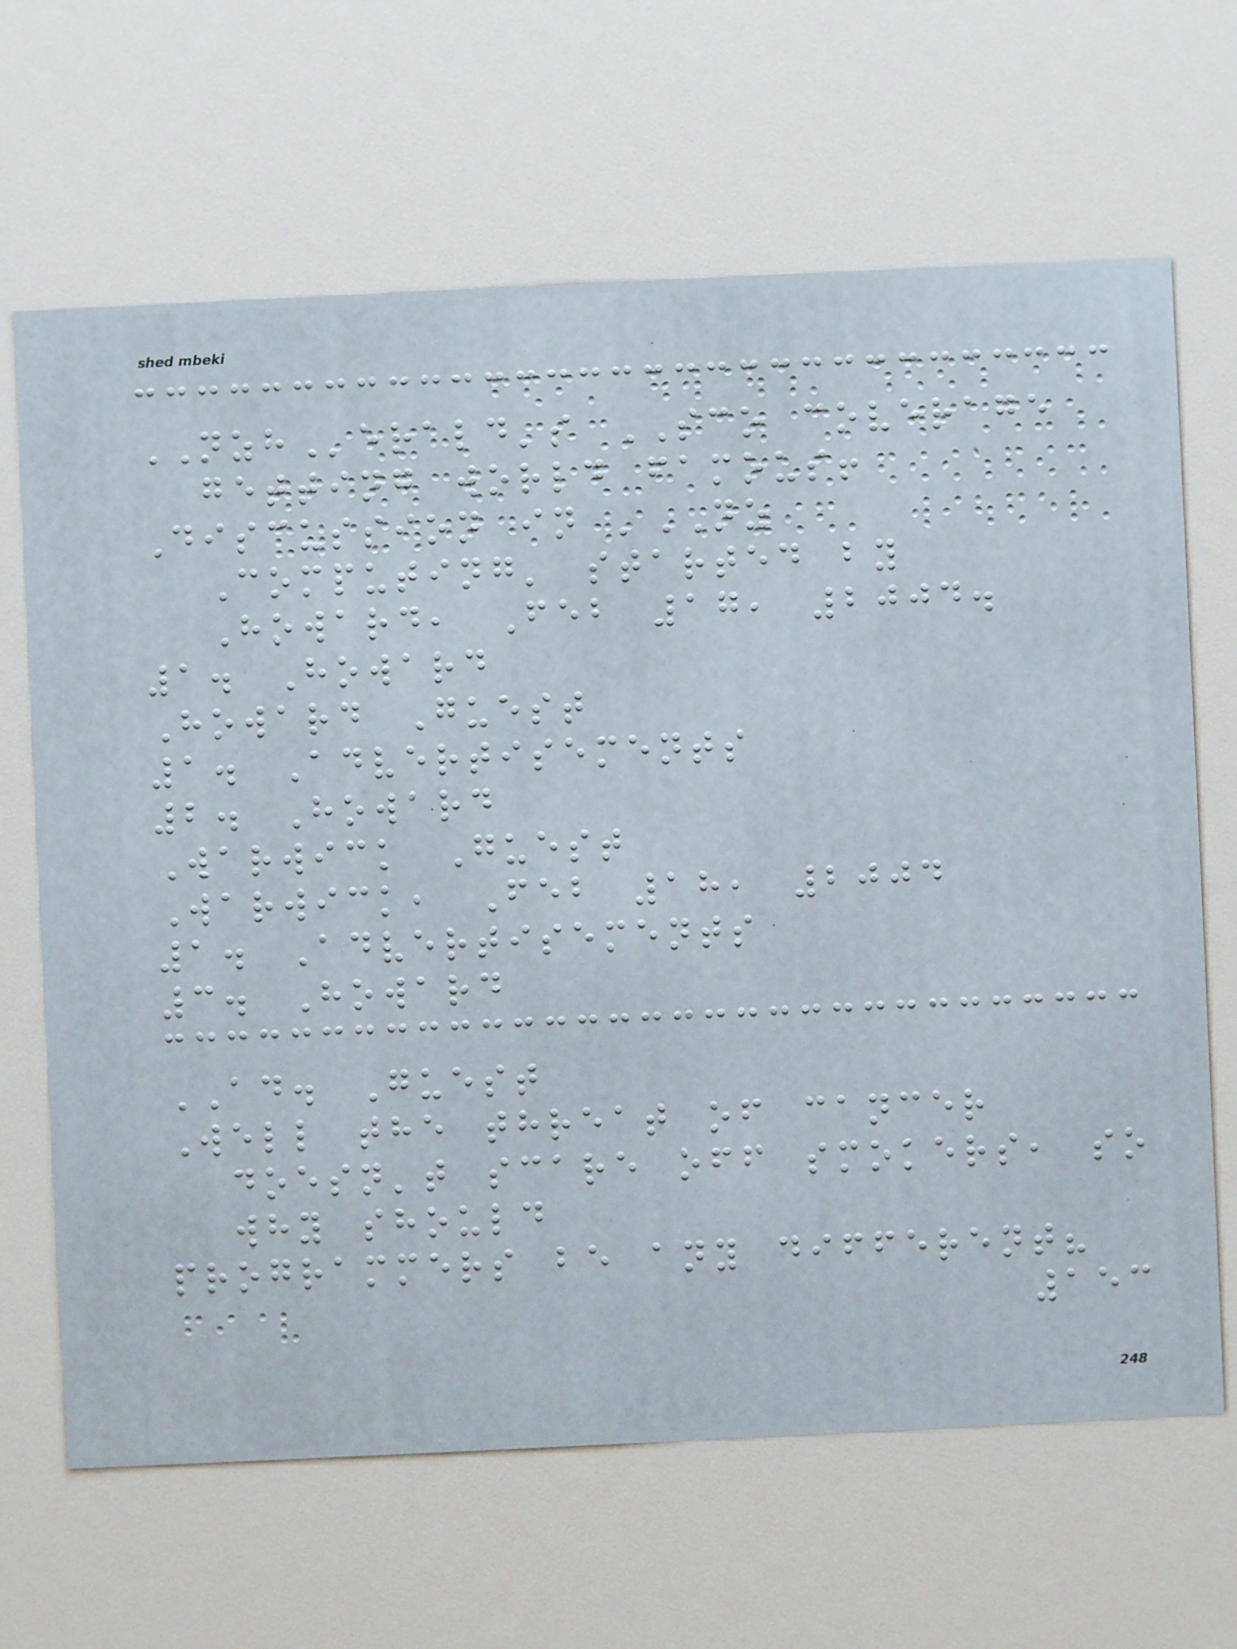NZHerald's SCO coverage
getting world famous!
Discussion in 'NZ
Computing' started by
Howard, Feb 17, 2004.
1. Howard
Howard Guest
1. Advertisements
2. Howard
Warwick Guest
Warwick, Feb 18, 2004
1. Advertisements
3. Howard
AD. Guest
Well the threat of cancer
doesn't scare off smokers, so
why should
programmers be any different?
153
